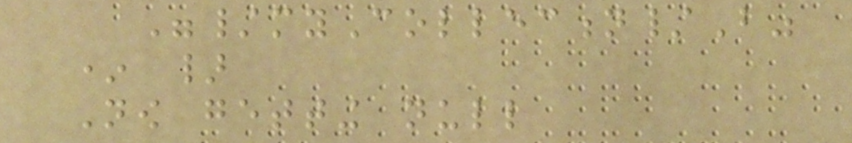"/myCollection/B"
* }
Now getting null
